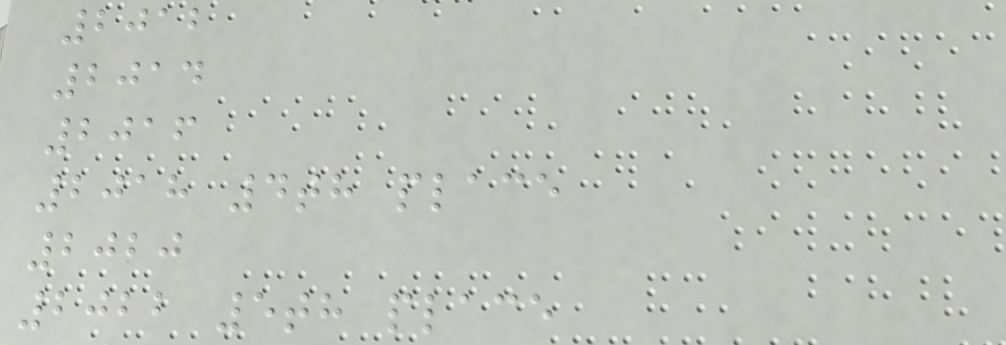2012
2014
2016
2018 4th place
2020
2022 5th place
